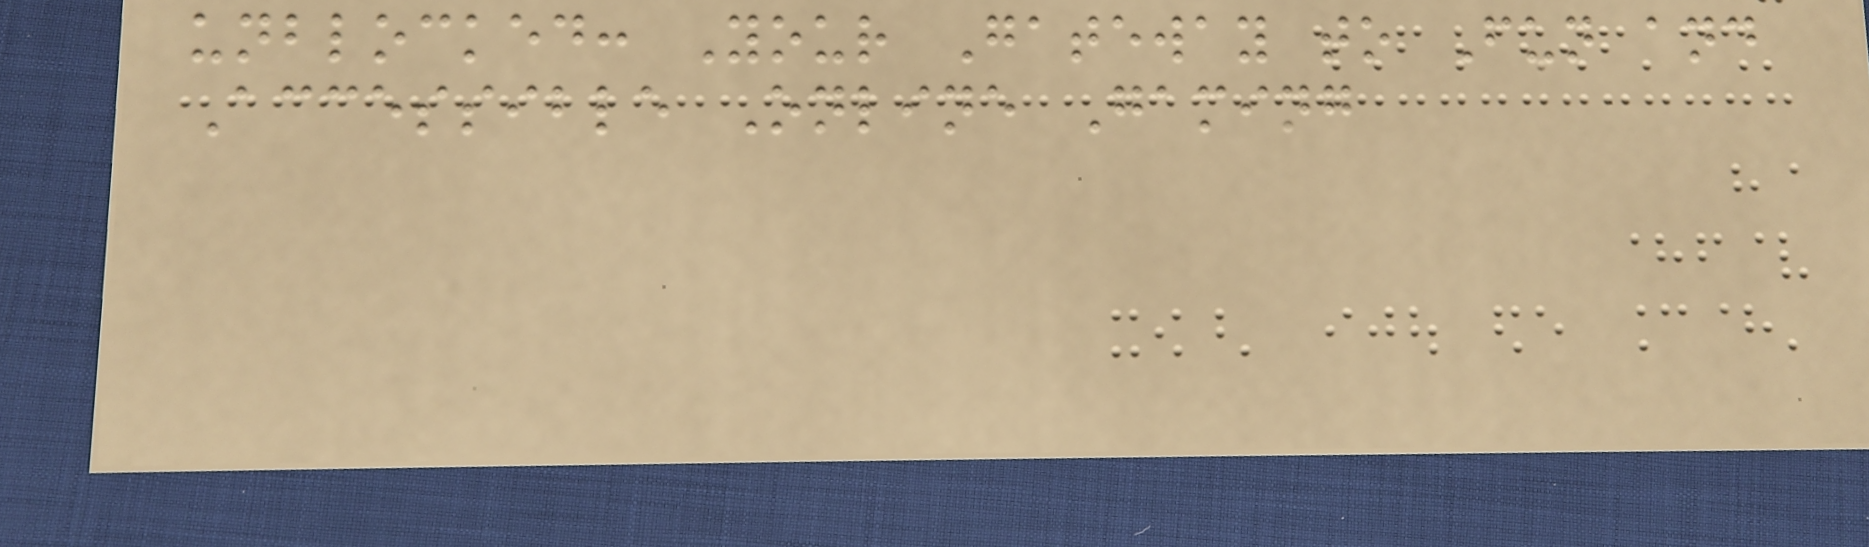unblocked: Your Gateway to Fun and
Accessible Online Gaming
